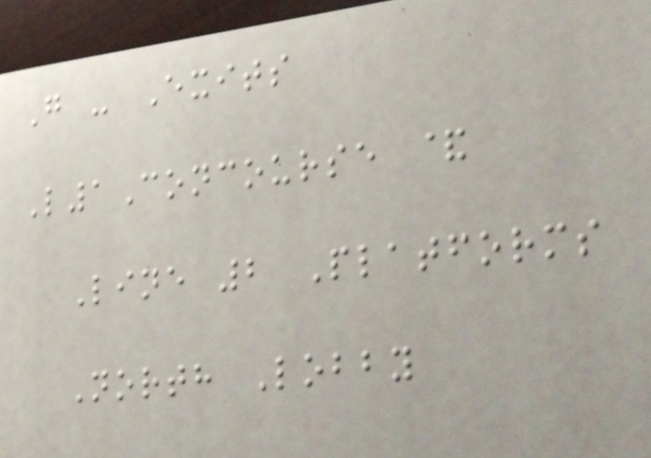G - Exits
L1Concourse &
Line 2 Platforms
North Lobby
